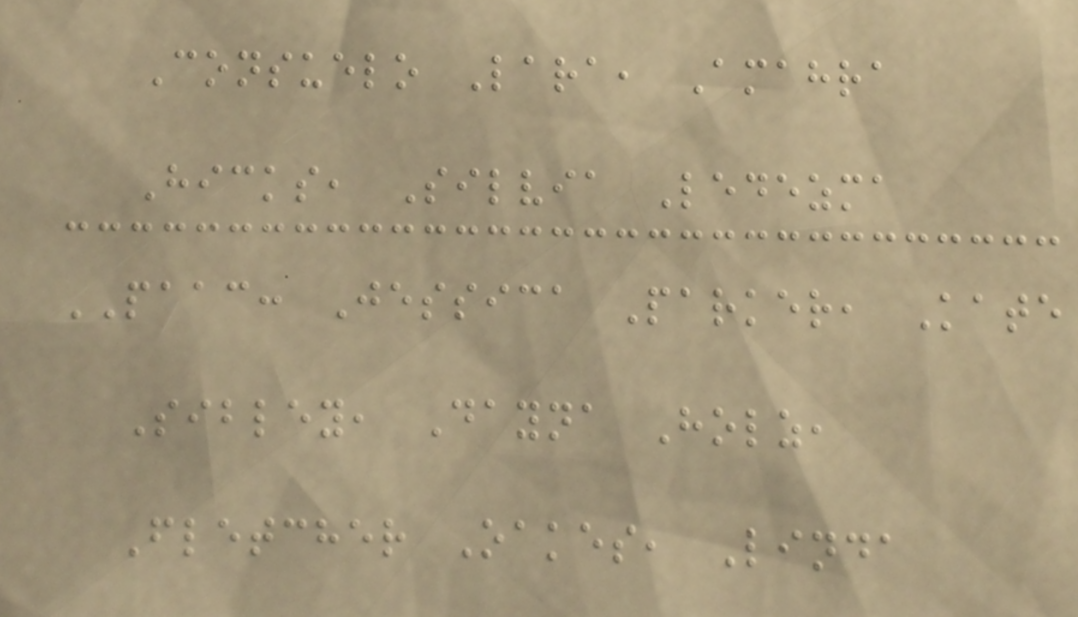Consuelo Lara, Amahra
Hicks, Silvia Ledezma
PAAC: Jessica Parker, Kate
Sibley, Dayna Holz,
Fletcher Oakes, Linda
